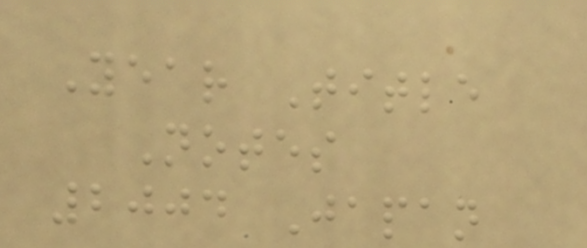Year Title
Notes
2004 Japan
